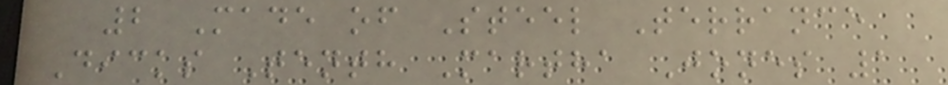2 Made of Steel Terrance
Dicks Tenth Martha Jones 1
